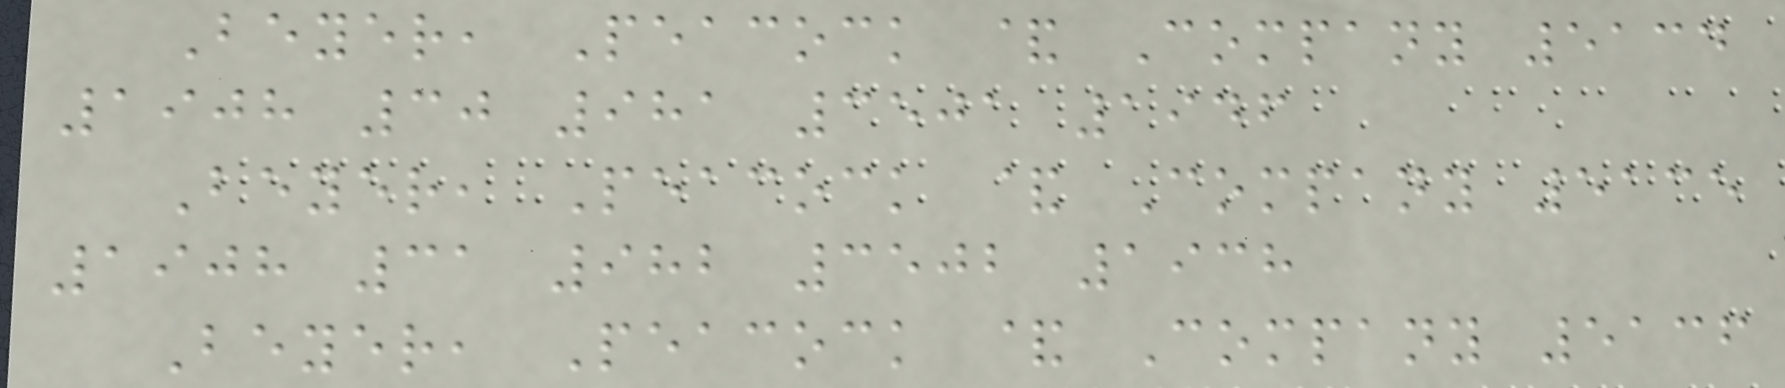Beyer, Peacock & Company 5134
1908 30 981 3501 1946
Beyer, Peacock & Company 5135
1908 31 982 3502 1938
Beyer, Peacock & Company 5136
